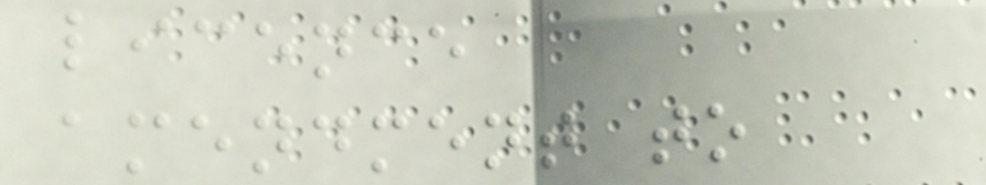licence
amendment to
